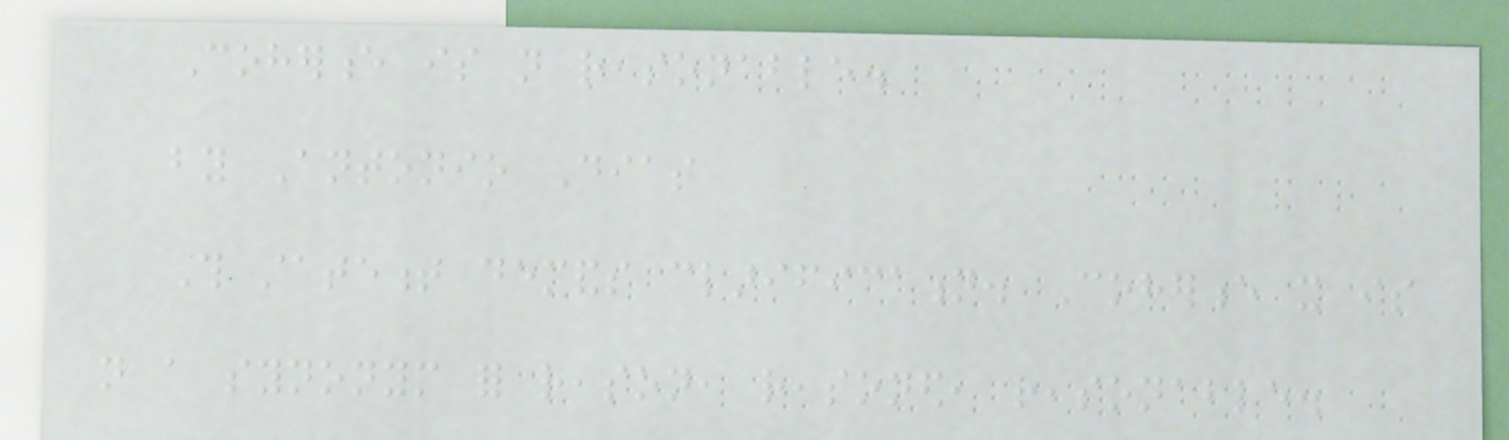Coherence is not reasonable.
by Antonio Dias
This statement demands clarification. Coherence it is
not a synonym for reason, reasoned, reasonable.
